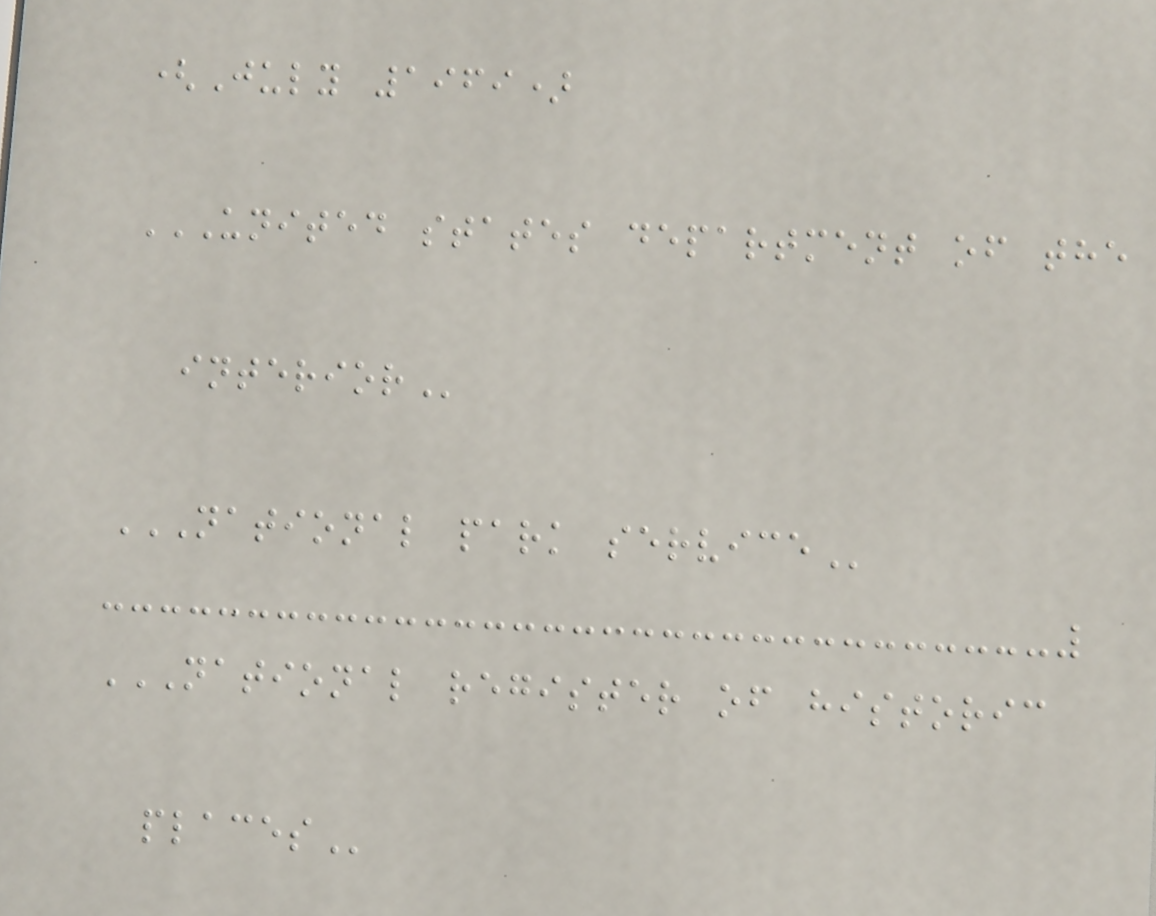(July 1969)
UNITED STATES DEPARTMENT OF THE
INTERIOR
NATIONAL PARK SERVICE
NATIONAL REGISTER OF HISTORIC
PLACES
